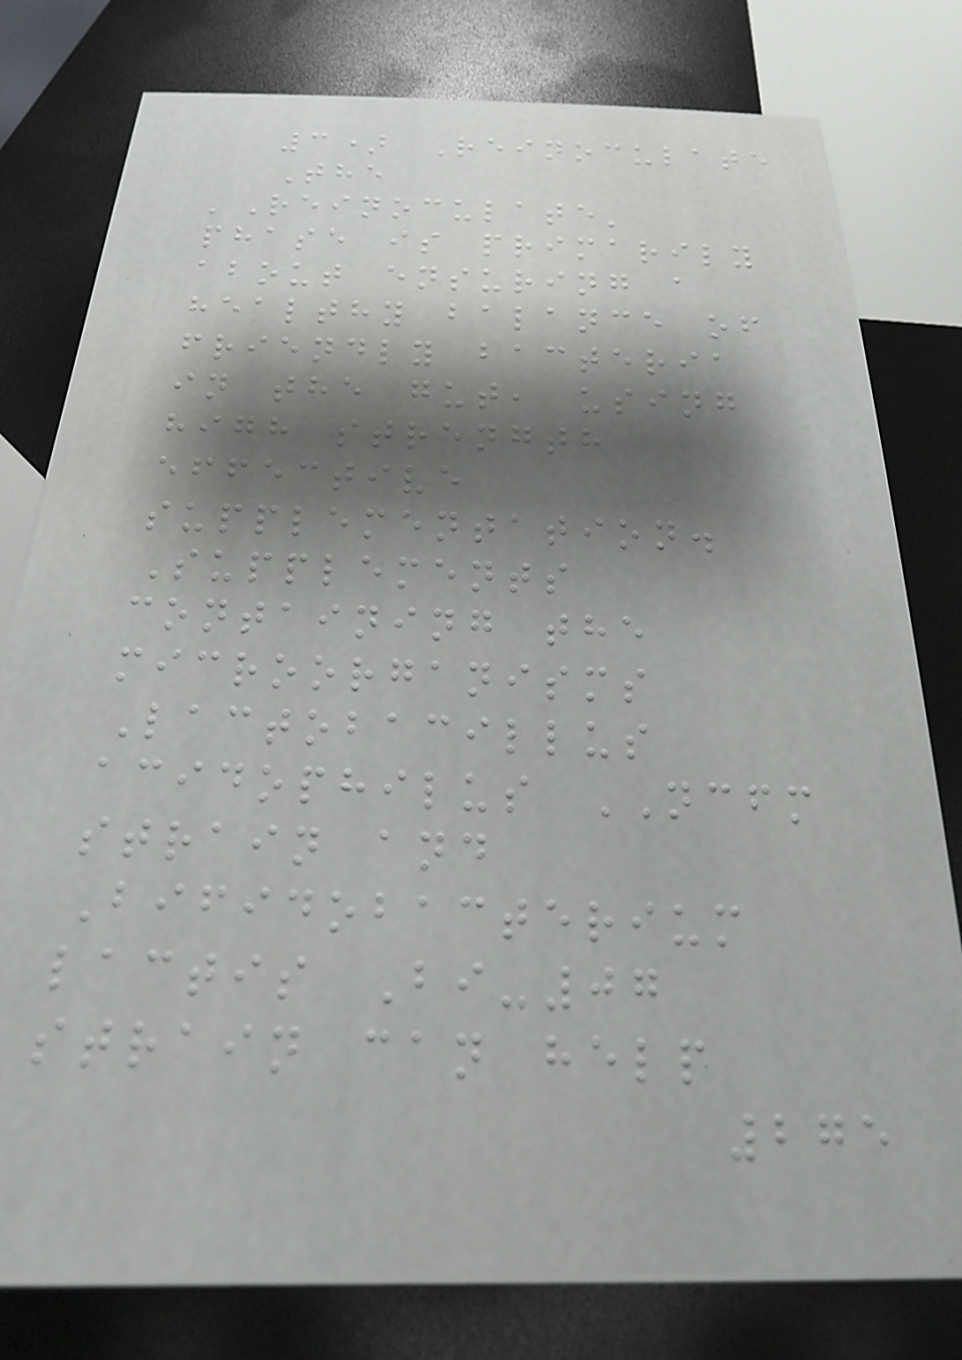3) Reinoculate
The
'Reinoculate'
phase is primarily
about ensuring a
healthy balance of
friendly bacteria
in the gut, using
high strength
effective
supplementation.
Supplements
containing the
microorganisms
Lactobacillus
acidophilus NCFM
strain and
Bifidobacterium
lactis Bi-07
strain can help
275
